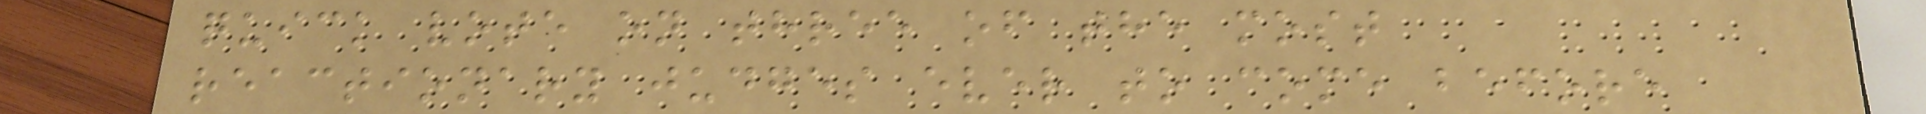quick vote on three of the most
reactionary judges ever to come before
